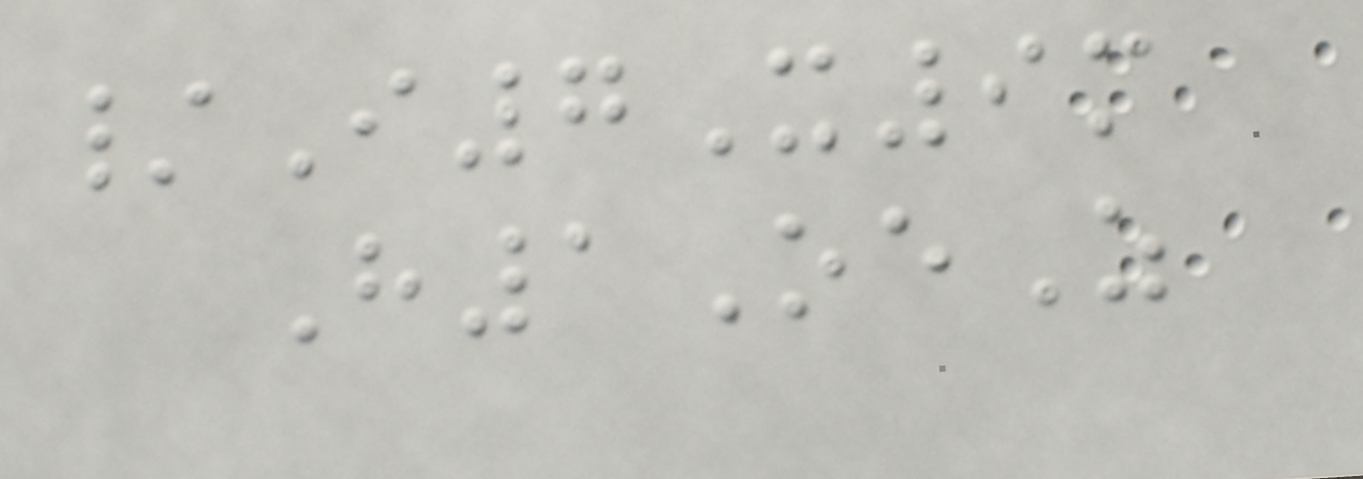/I7X9m
H1OeZ
